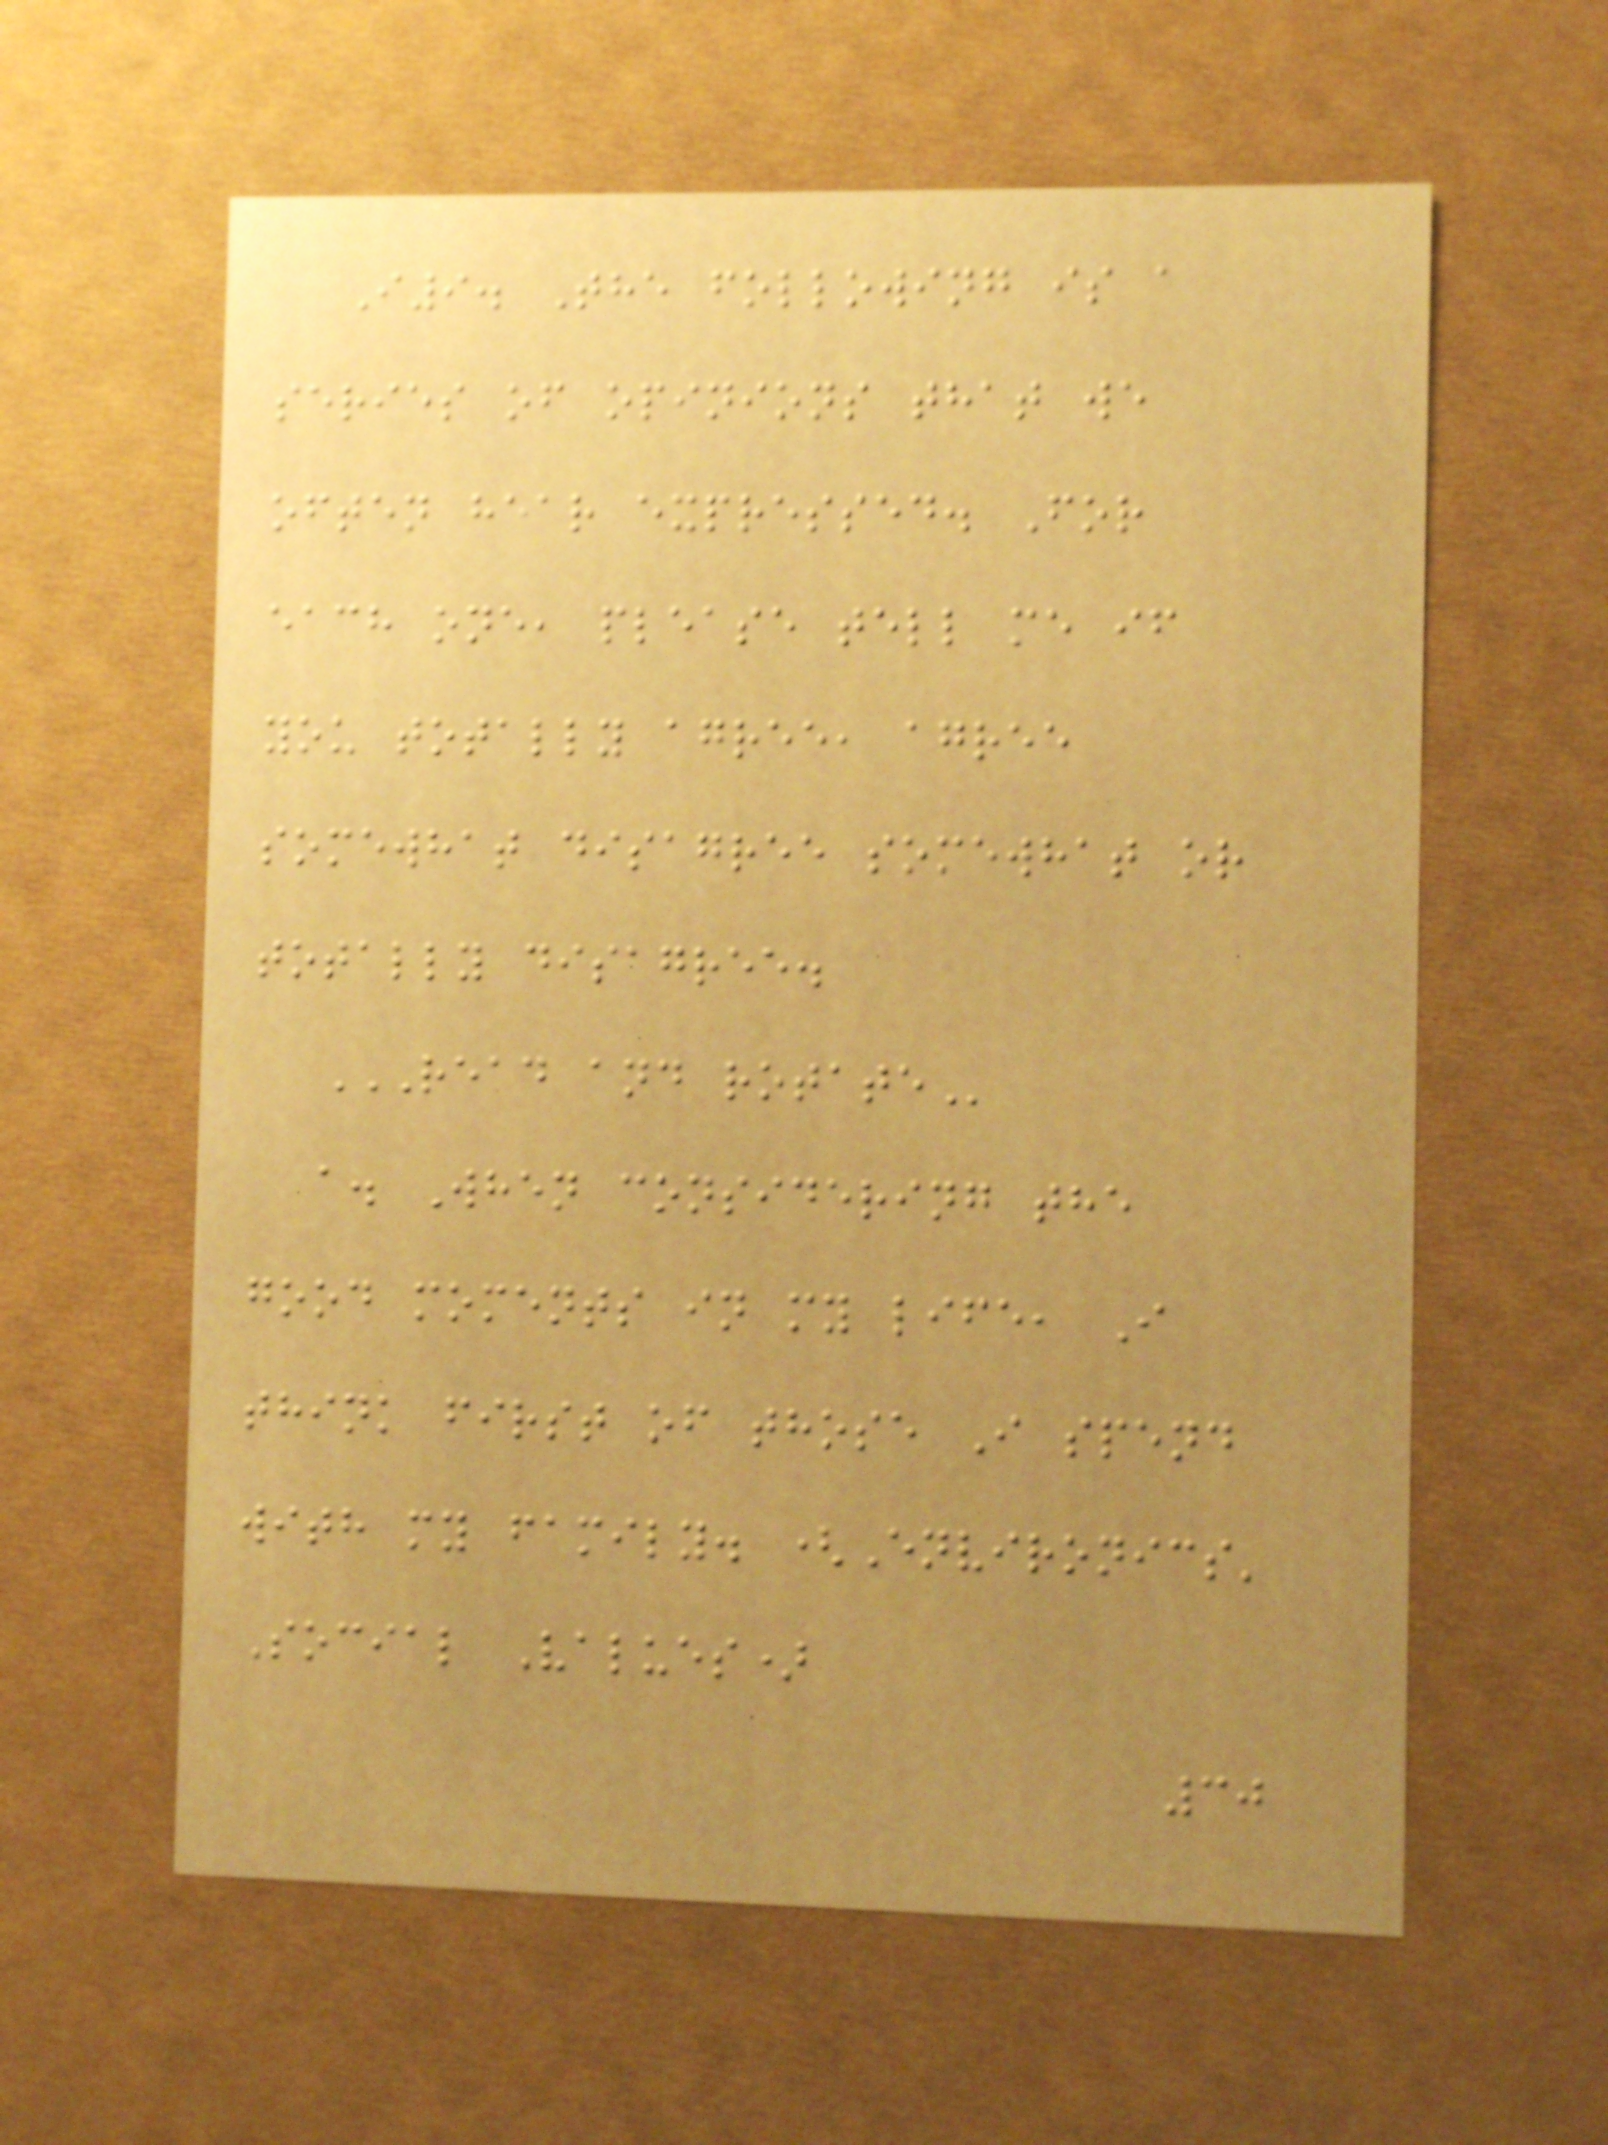I9. The following is a
series of opinions that we
often hear expressed. For
each one, please tell me if
you totally agree, agree
somewhat disagree somewhat or
totally disagree.
READ AND ROTATE
a. When considering the
good moments in my life, I
think first of those I spend
with my family. (Environics'
Social Values)
30
